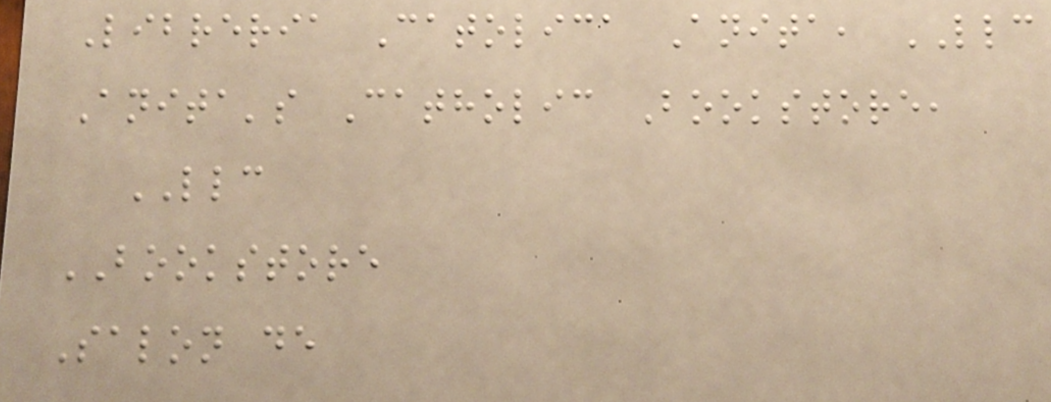Libreria Catolica Anita, LLC
Anita's Catholic Bookstore,
LLC
BOOKSTORE
Salon de
